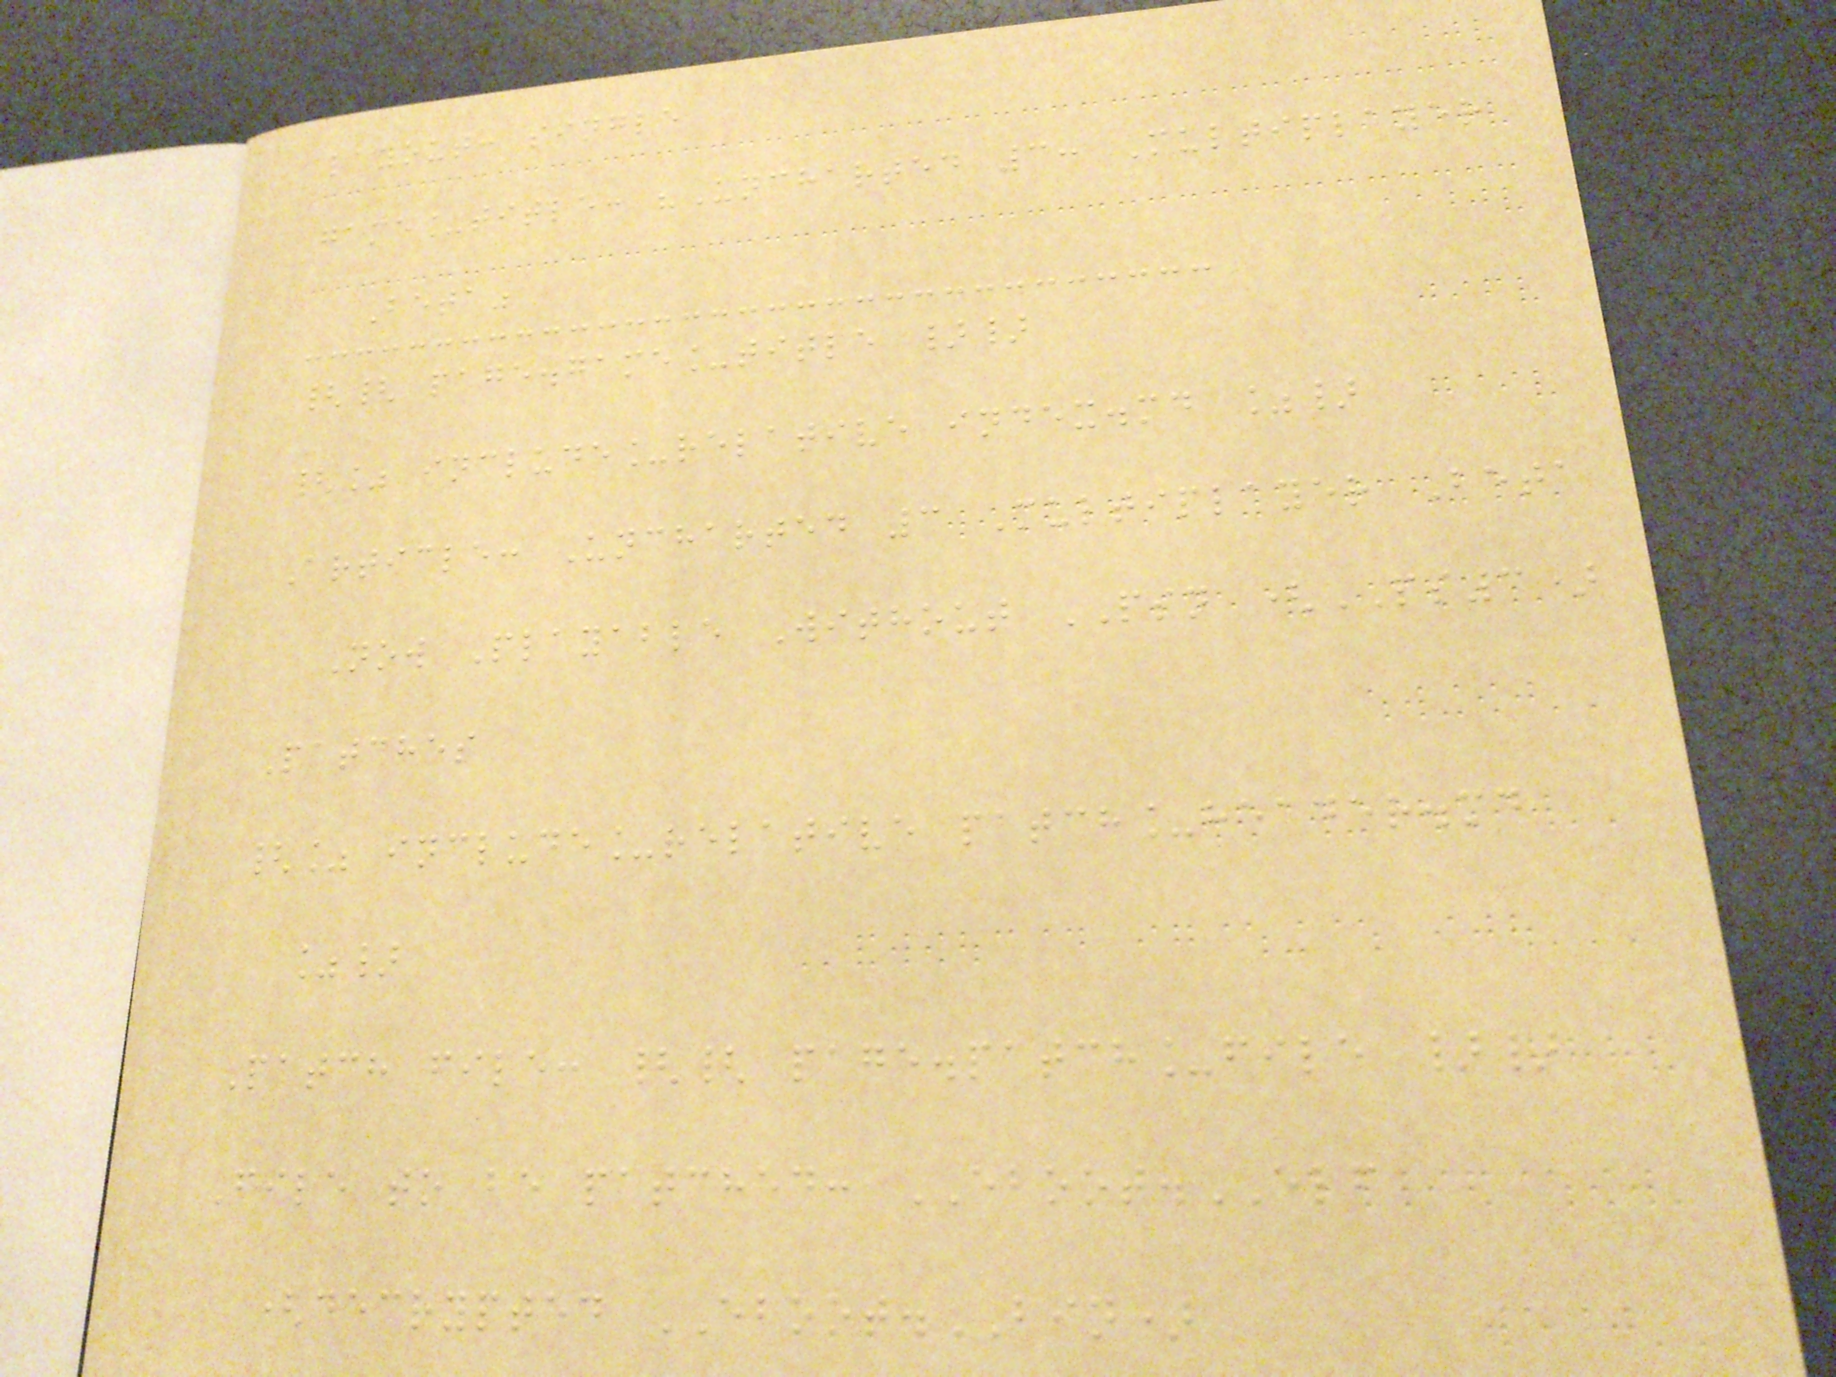layout: single
game_title: "Uncharted 3: Multiplayer
Beta"
{{ page.game_title }}
{% include_relative index.md %}
Article: Uncharted 3 Multiplayer Beta
Now Playable Without PSN (PS3)
Patches
{% include_relative patch_header.md
%}
Patch file: {{ page.patch_file }}
File to be patched: EBOOT.ELF
(decrypted EBOOT.BIN)
